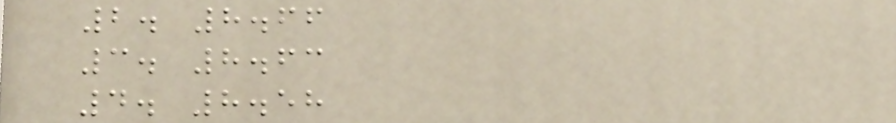2. 8.66
3. 8.63
4. 8.58
